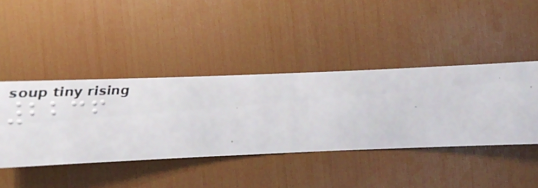2236
